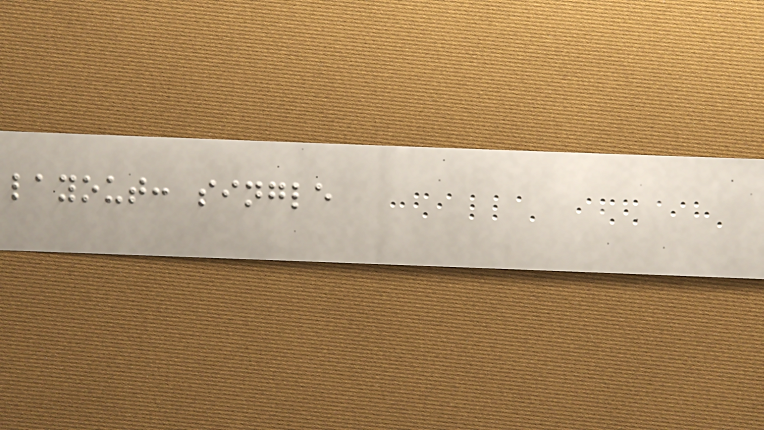layout: single
